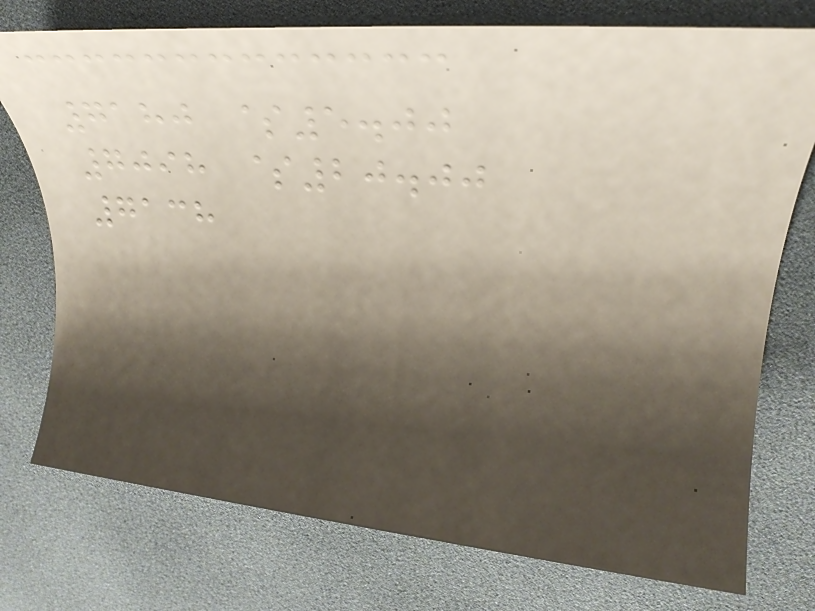7180 $5.00
7098 $20.00
7138
